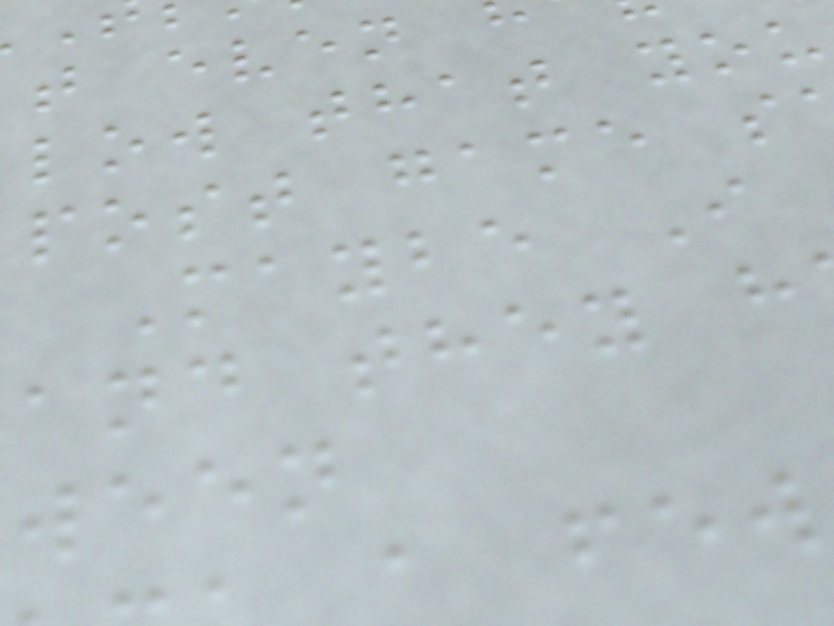low that you
post game s
and they h
